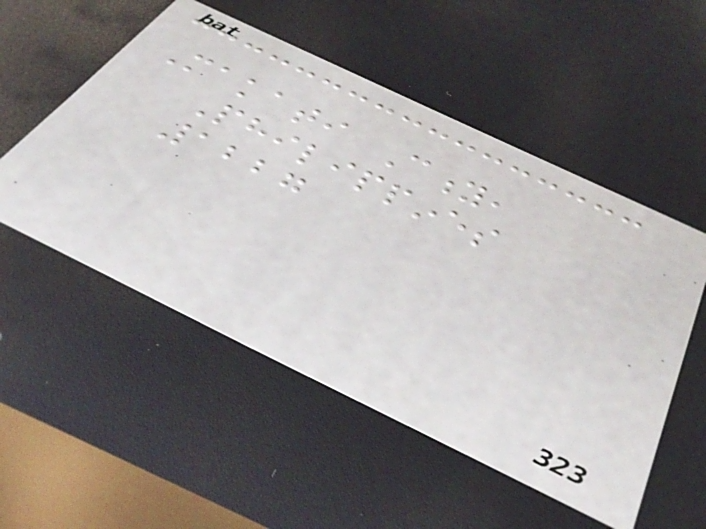Makati City,
Philippines
1227
